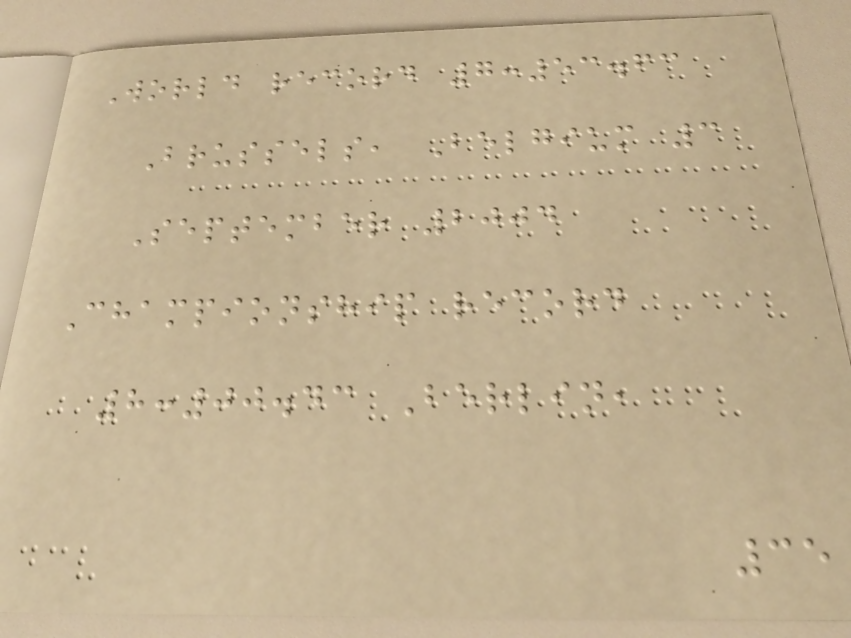World record 7:53.63
Brussels, Belgium 3
September 2004
Championship record
8:00.43 Berlin,
35
